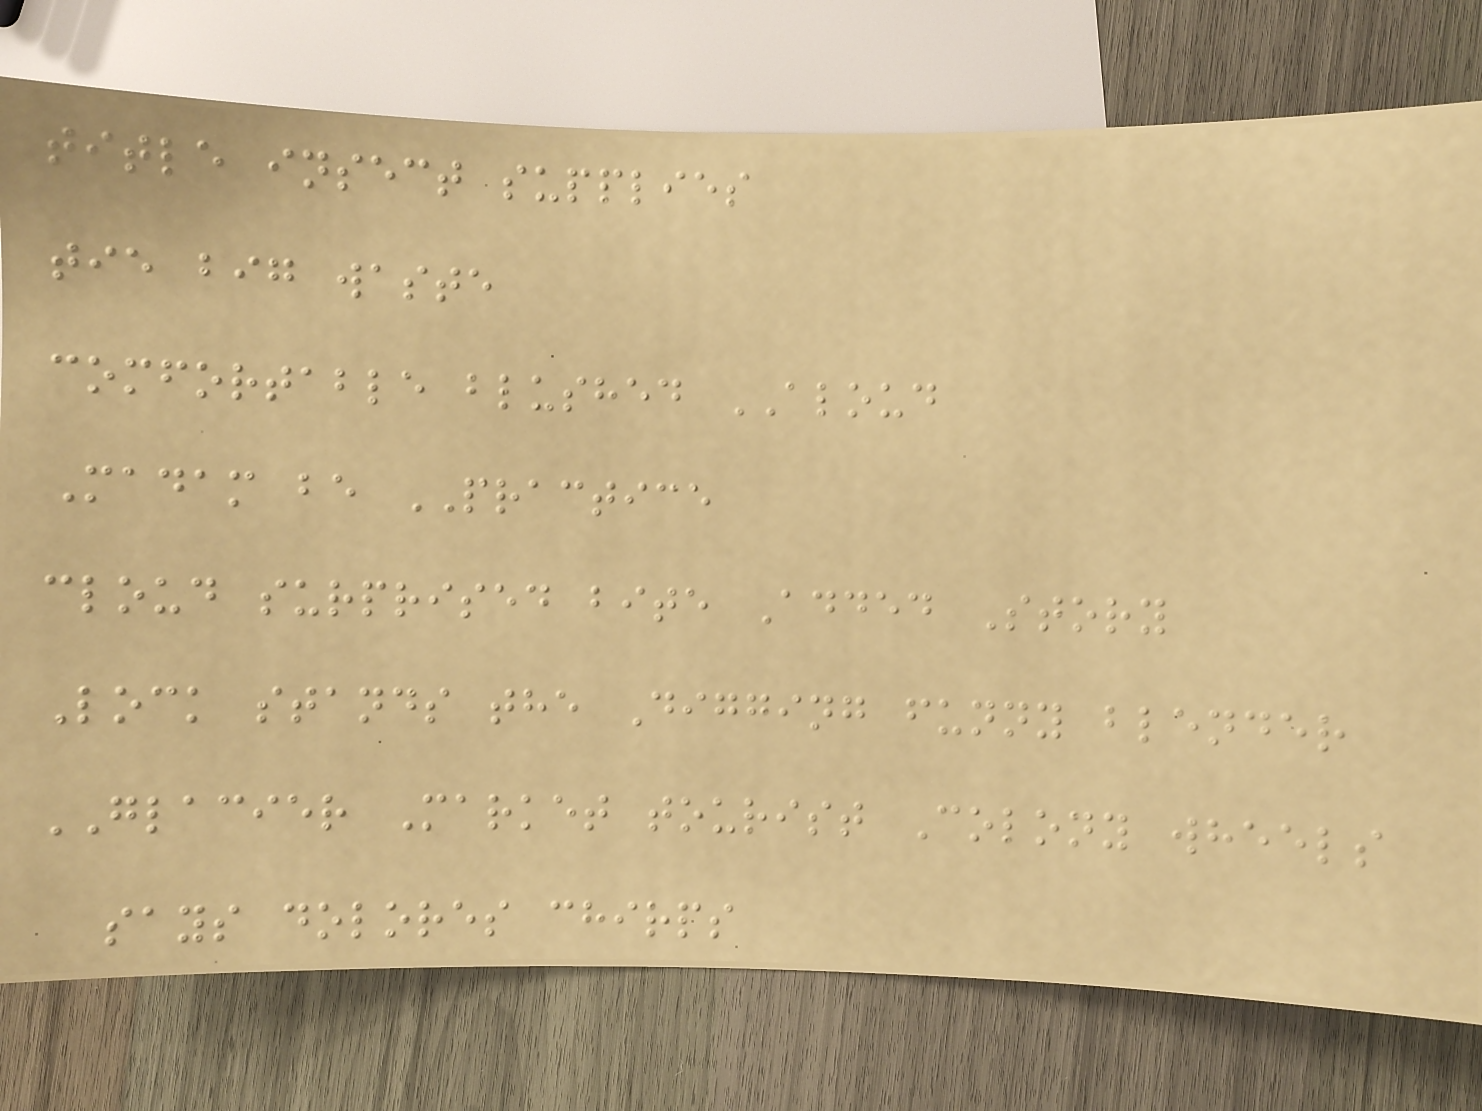title insect supplies
tie big waste
comfortable blushed ALOUD
Madam be PRACTICE
cloud surprised bite Added Story
Lock stands the Digging funny blender
GLACIER Market tourist Colony wheels
says dolores chirps
